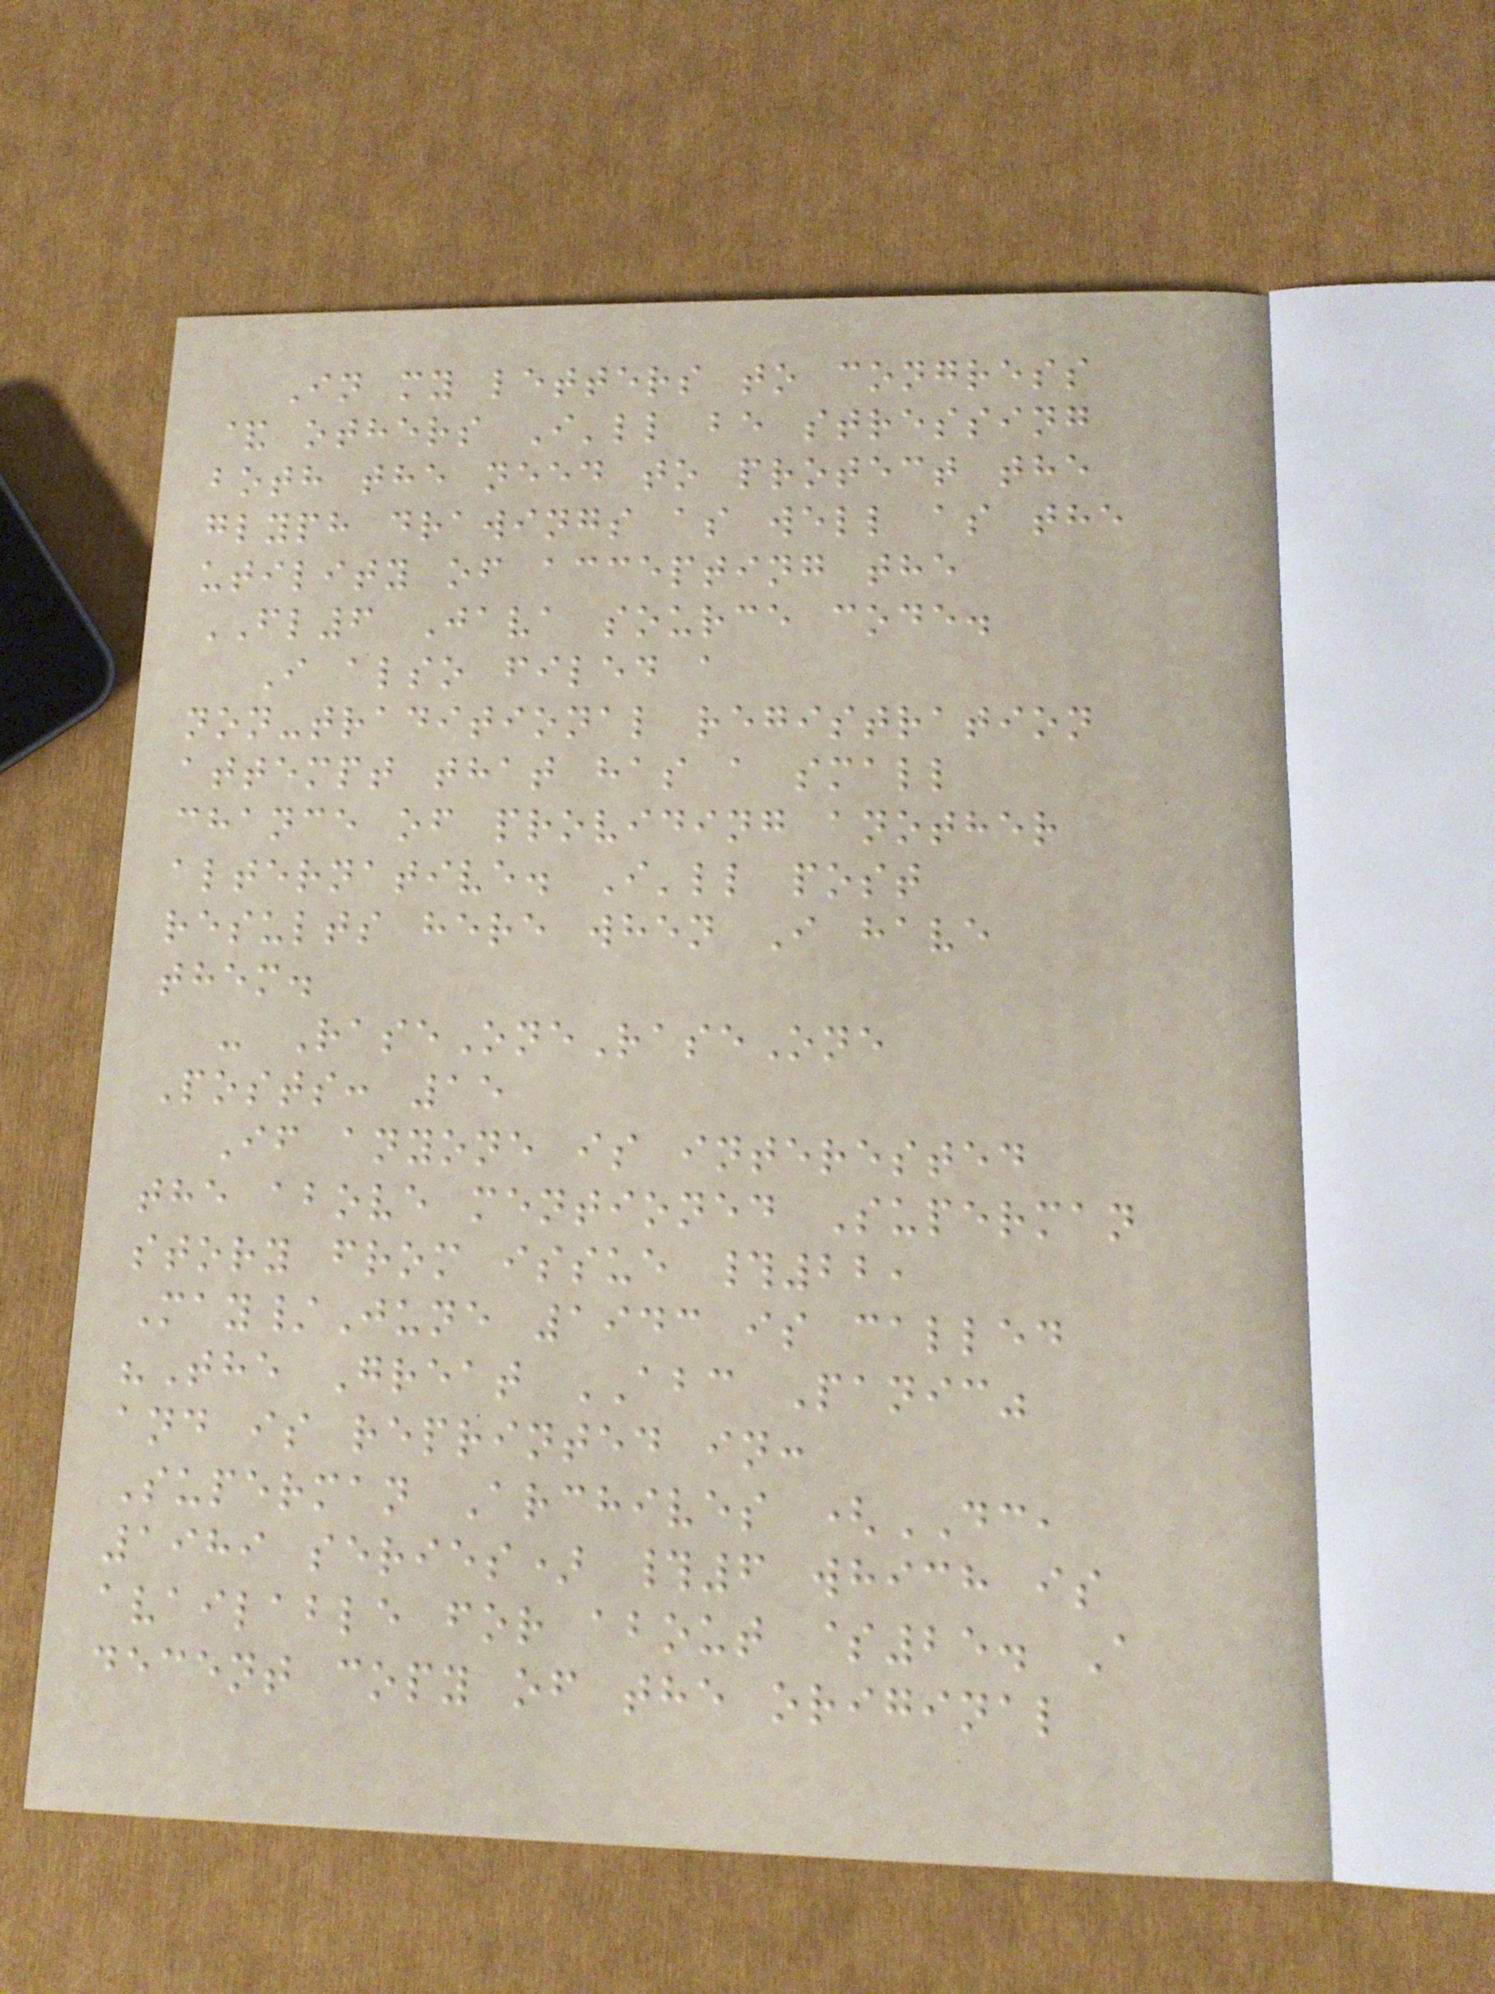In my letters to congress
& others I'll be stressing
both the need to protect the
glyph drawings as well as the
utility of accepting the
FL6 Java source code.
I also filed a
non-traditional registration
attempt that has a small
chance of providing another
alternative. I'll post
results here when I have
them.
- RaseOneRaseOne
Posts: 15
If anyone is interested
the above mentioned Superman
story from issue #22,
May/June 1943 is called
"The Great ABC Panic"
and is reprinted in:
Superman Archives (DC,
1989 series) #6 which is
available for about $25. A
decent copy of the original
